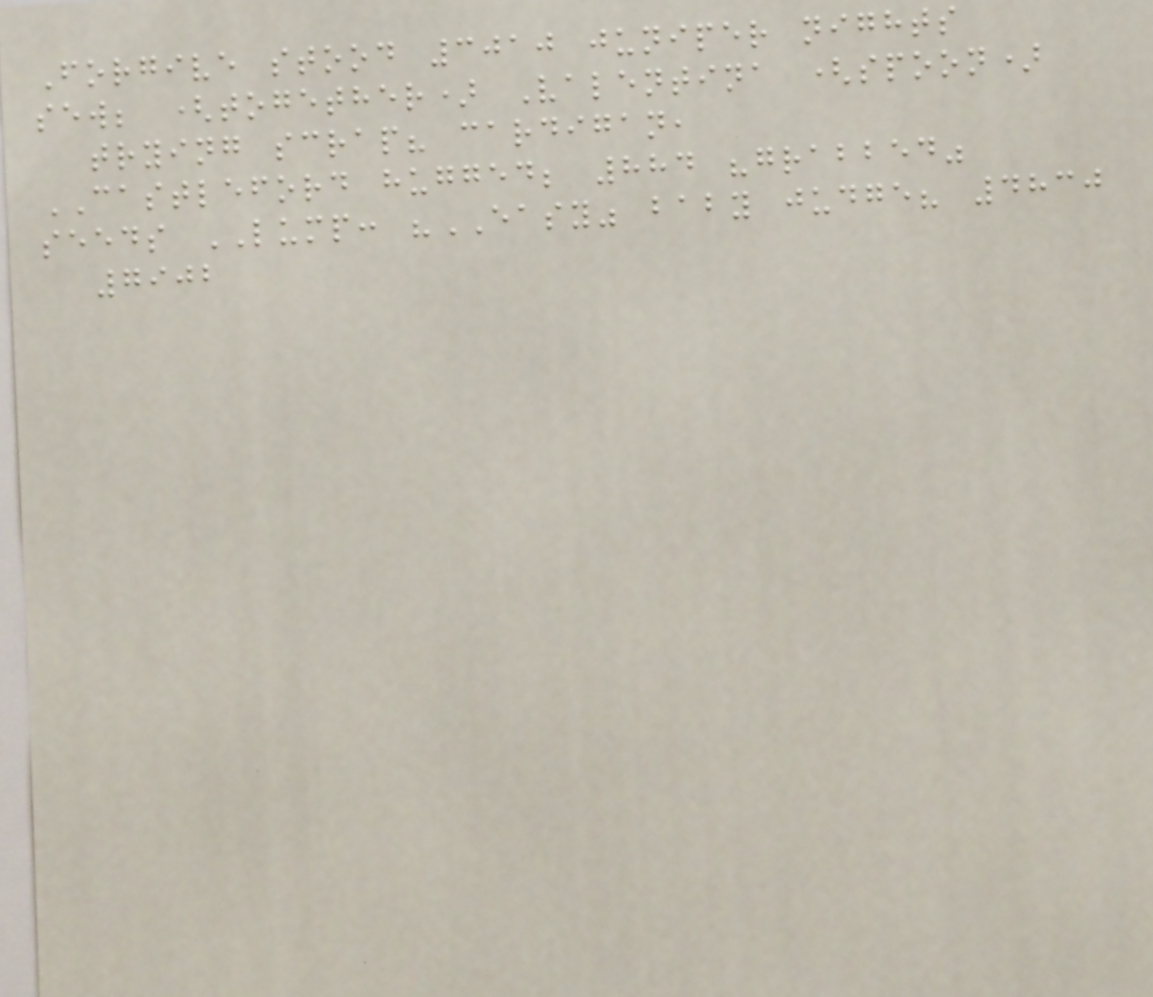Forgive stood 3010 juniper nights
sew; (together) Valentina (spoon)
trying scrap? cardigan,
CASTLEFORD hugged; 884 "grabbed"
seeds LUMP: "EASY" baby judge? 4830
7902
